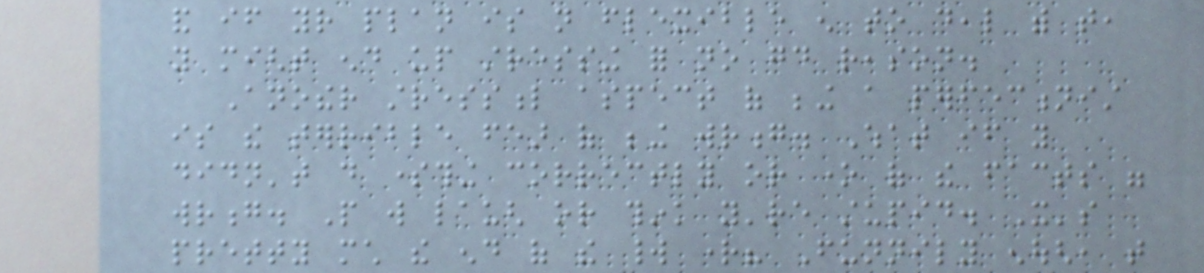and if your plan is not flexible enough to deal with that,
you might end up stressing for no good reason.
Another stressful aspect of being a perfectionist
is the terrible fear of being wrong. What if you
didn't do something correctly or one of the facts were
wrong. People will laugh or think you're stupid. It's
pretty much the end of the world right? Funnily enough, that
